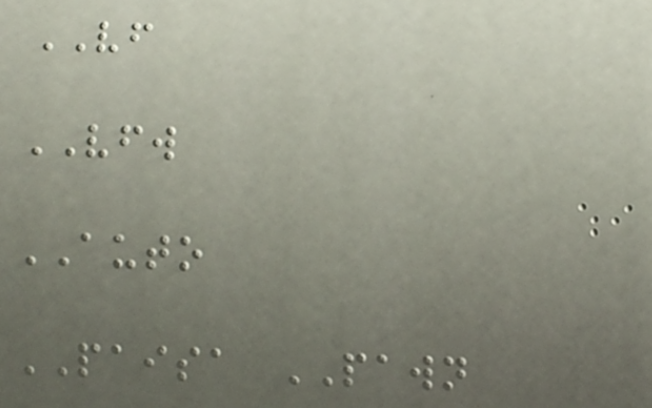VF
VFW
AUTO
PAISA PAWN
